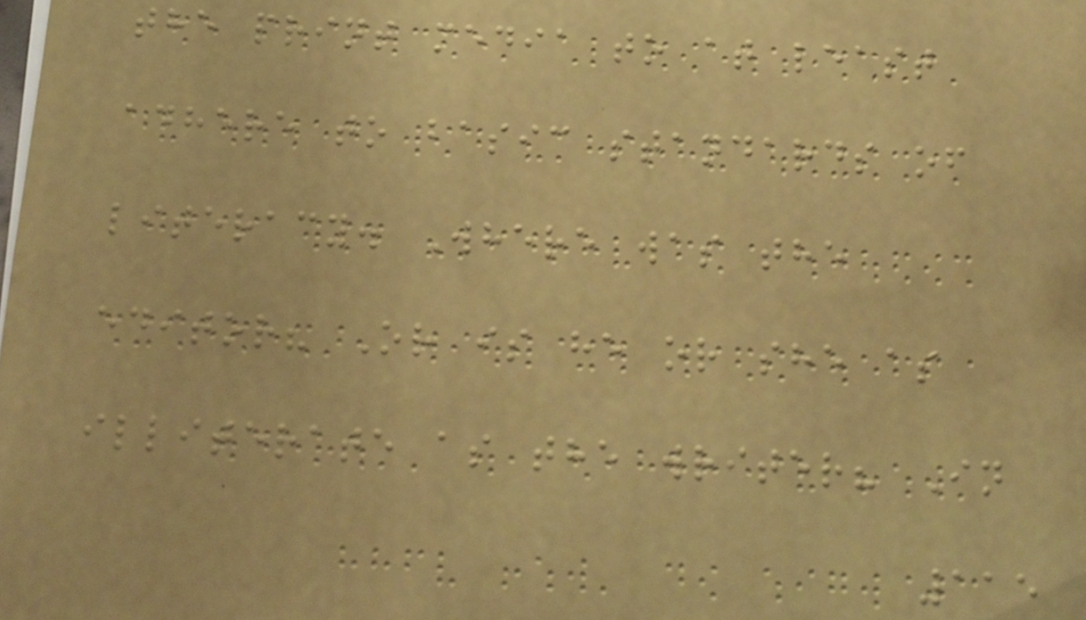the print media to at least
adhere to basic standards of
literacy. Where was the
editor? Or is he or she as
illiterate as the writer? In
115
